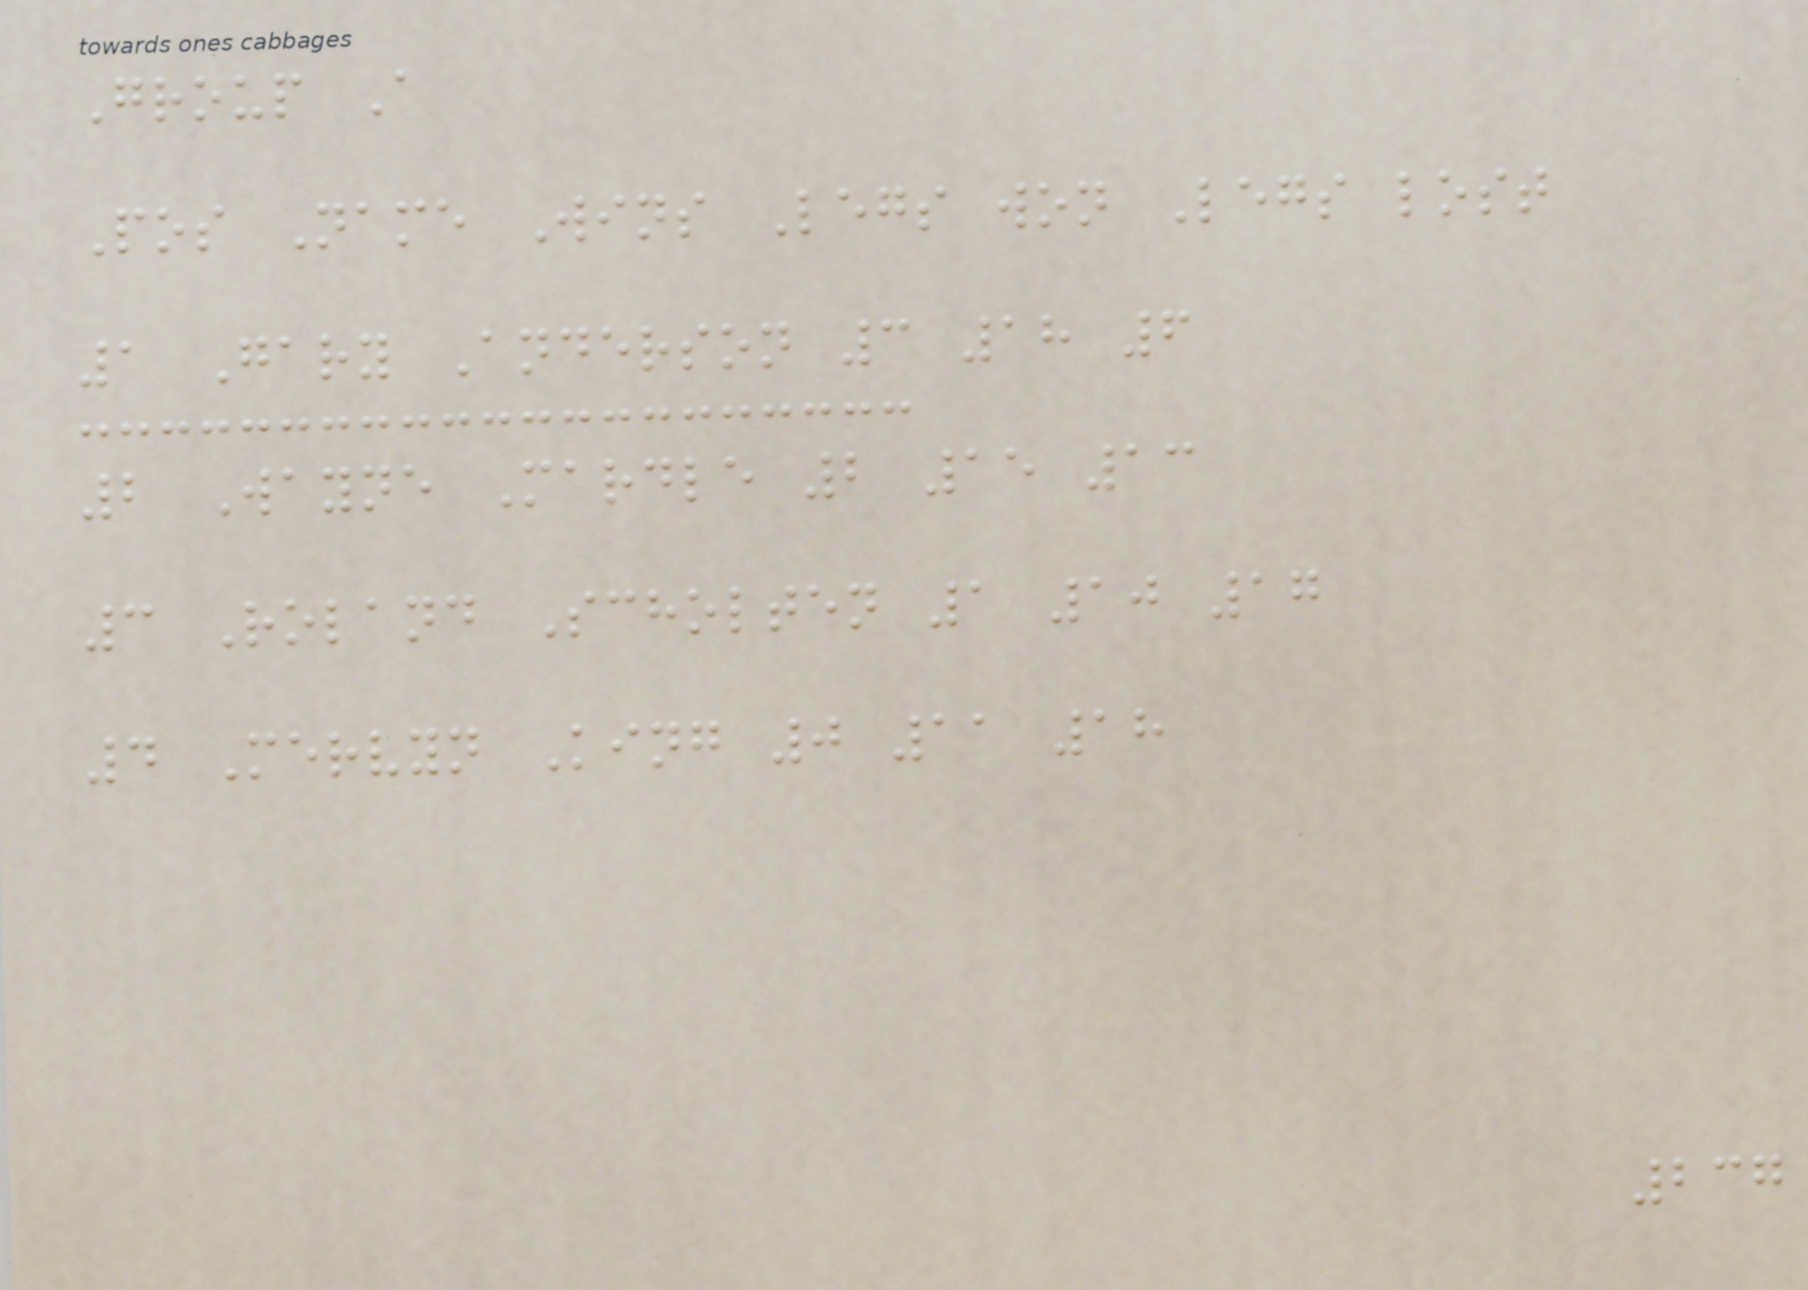Group A
Pos Name Wins Legs won Legs lost
1 Gary Anderson 3 18 6
2 Wayne Mardle 2 15 13
3 Roland Scholten 1 10 17
4 Mervyn King 0 11 18
237
